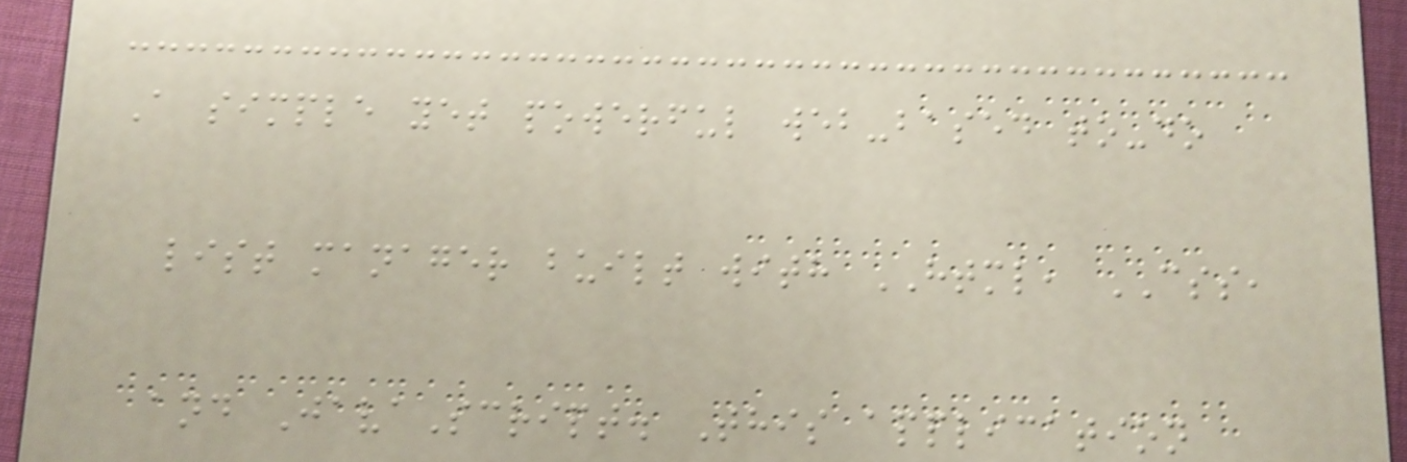A simple yet powerful web-based to-do
list manager built with HTML, CSS,
and JavaScript. This application
